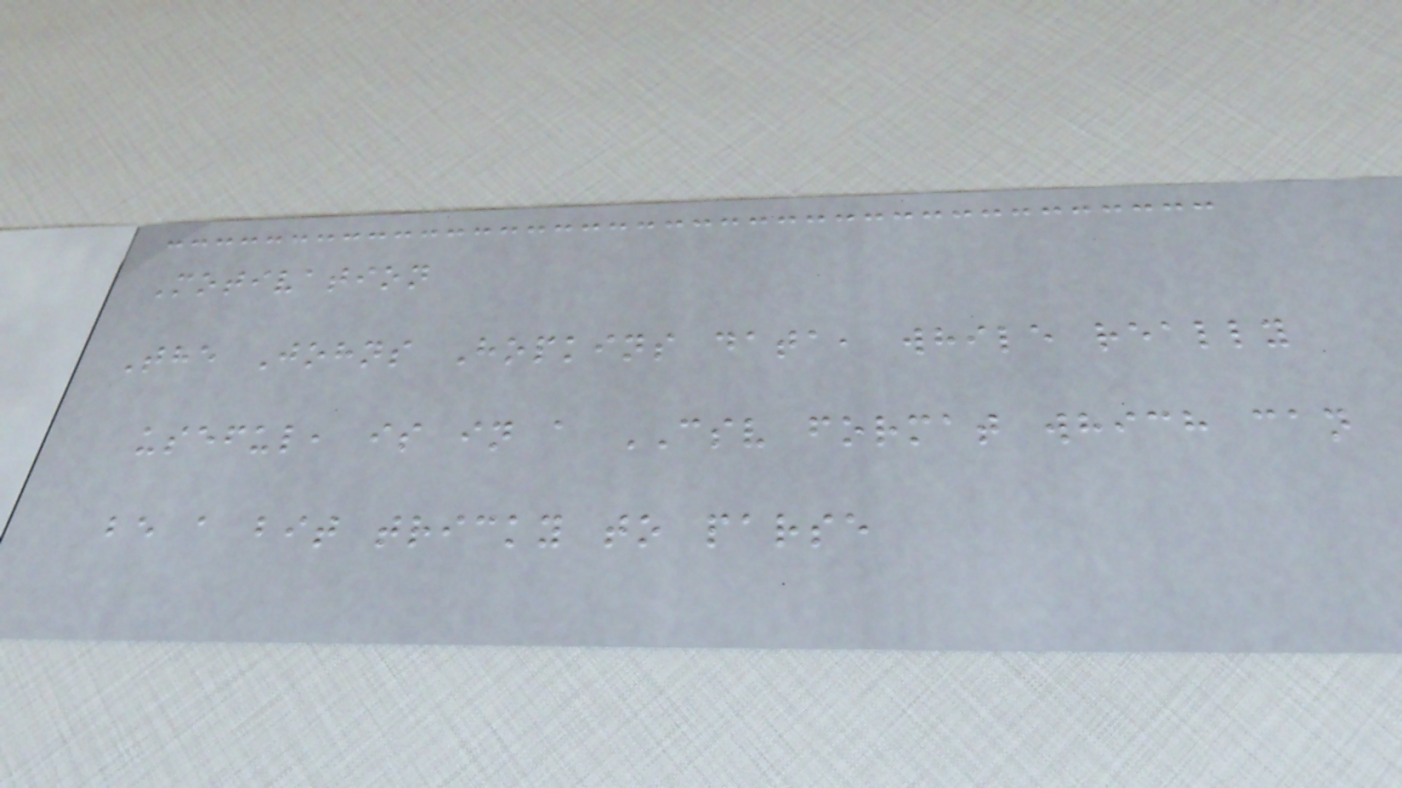Motivation
The Johns Hopkins data, while really
useful, is in a CSV format which can
be a bit tricky to parse
